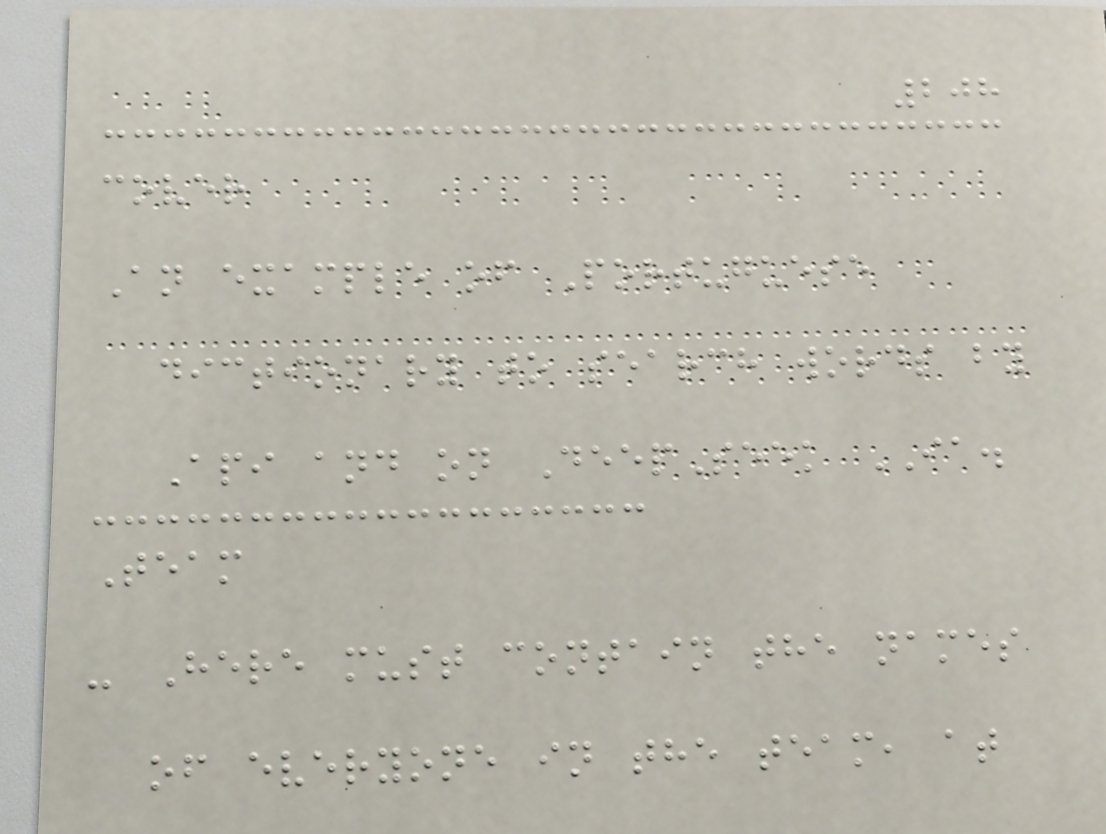208
cover
An example of Portuguese
dictionary to search words by
Api and on DeepSeek IA.
Team
- Here must contain the names
of everyone in the team, at
